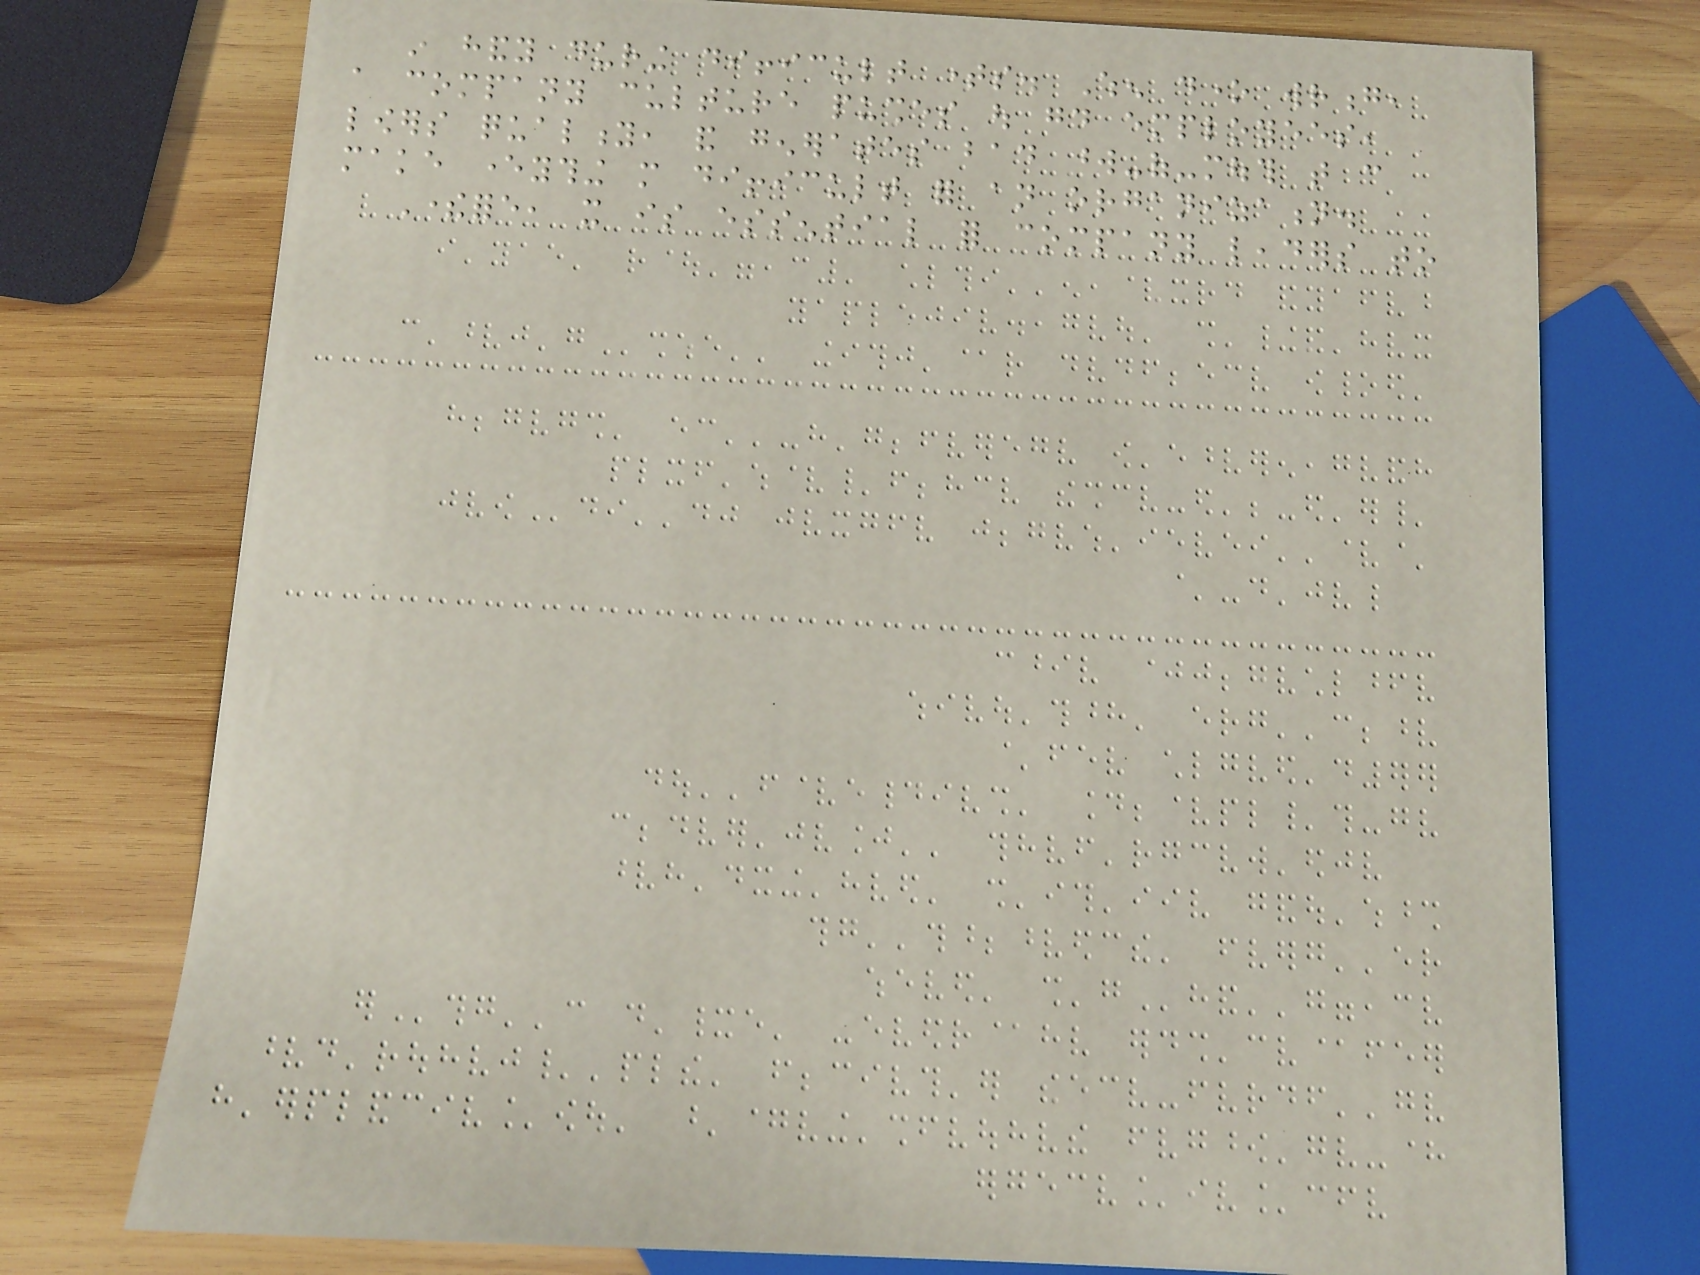in handy during difficult times. When done wrong,
a company culture pushes out good employees,
lowers quality, and generates bad word-of-mouth that can
make everything more difficult for an organization.
Therefore, it is essential for company leaders to
